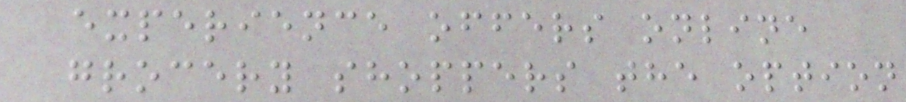experience offers online
grocery shoppers the option
